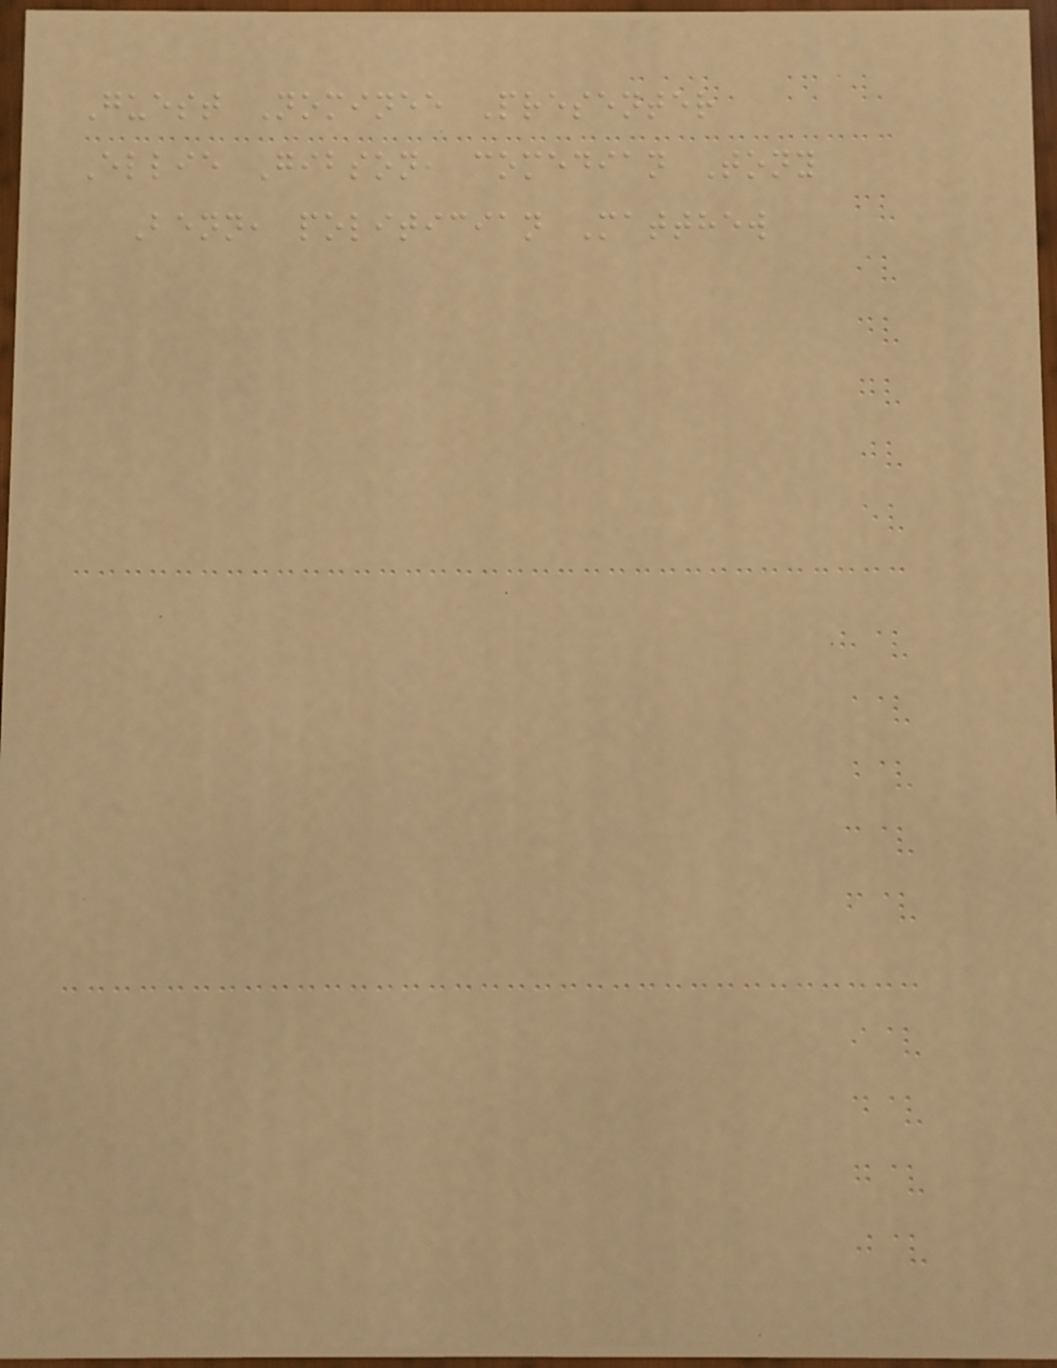Guest Nominee Presenter
Ellie Gibson, comedian Tony
Benn, politician Matthew
